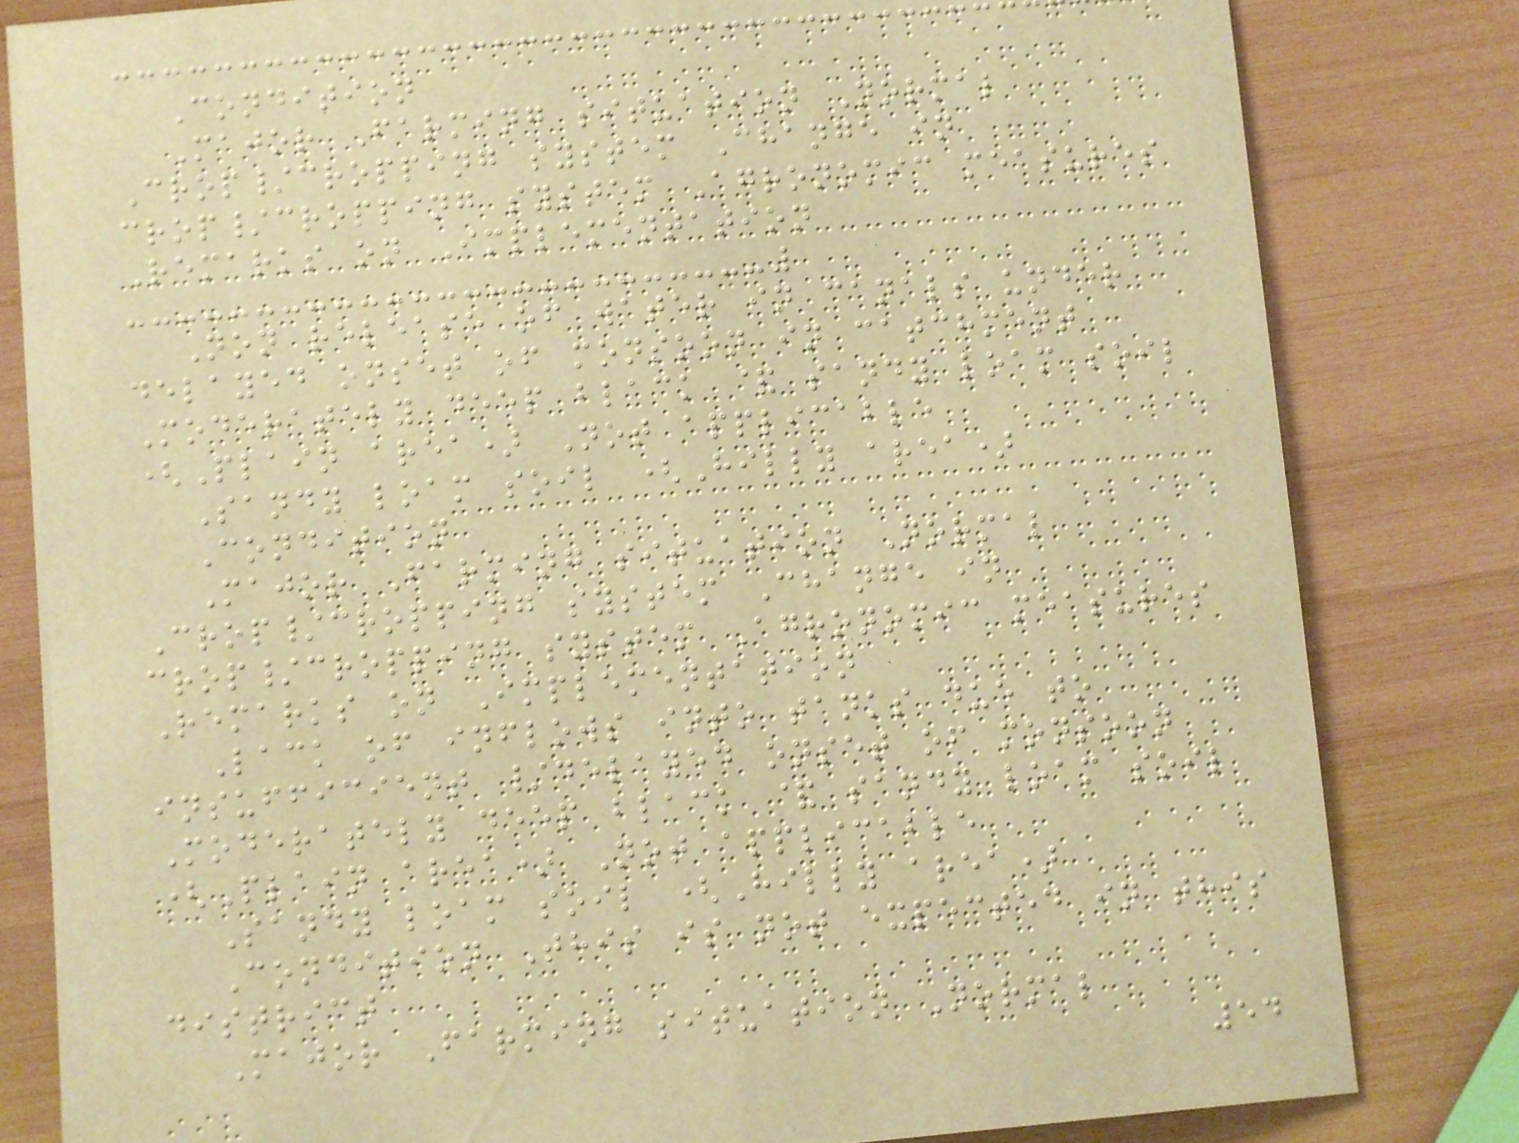Condition
Major Farming situation Normal
Crop/cropping system Change in
crop/cropping system Agronomic measures
Remarks on Implementation
Non release of water in canals under
delayed onset of monsoon in catchment
Moderately deep black & sandy loam soil
(Plain area) Not applicable
Sandy loam soil (Hilly area)
Condition
Major Farming situation Normal
Crop/cropping system Change in
crop/cropping system Agronomic measures
Remarks on Implementation
Lack of inflows into tanks due to
insufficient /delayed onset of monsoon
Moderately deep black & sandy loam soil
(Plain area) Not applicable
Sandy loam soil (Hilly area)
Condition This is not expected in this
district
Major Farming situation Normal
54
